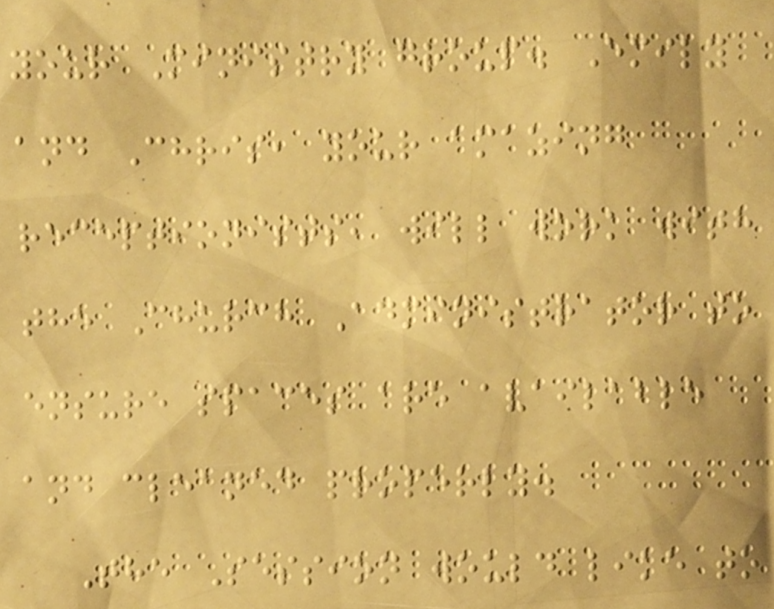your Ministry group. Emily
and Chris, your amazing
receptionists, will work with
the Church Administrator to
ensure spaces are available
and cleaned properly.
The Session would like to
